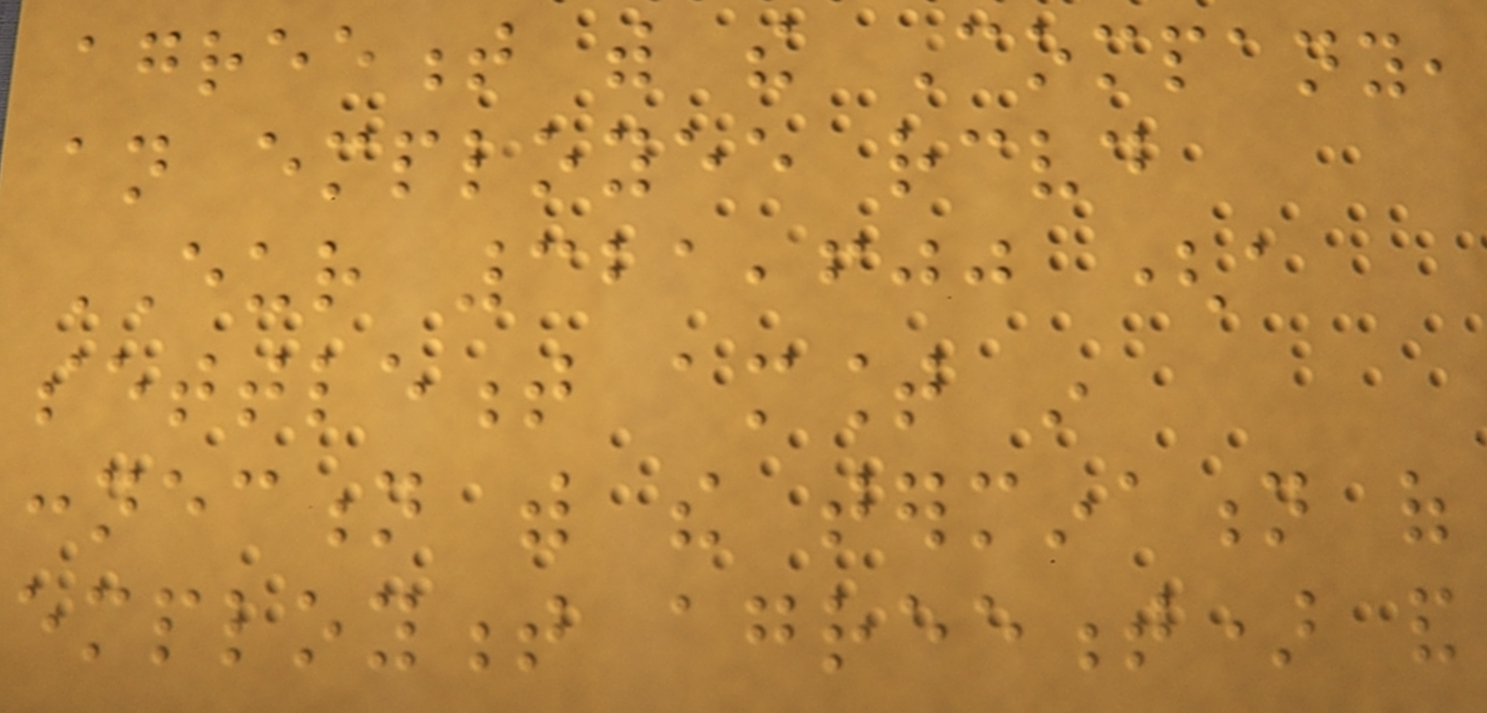agreement with the Company,
an employee received
EUR 321,600 (a
settlement amount in
connection with the termination of
employment agreement) and
